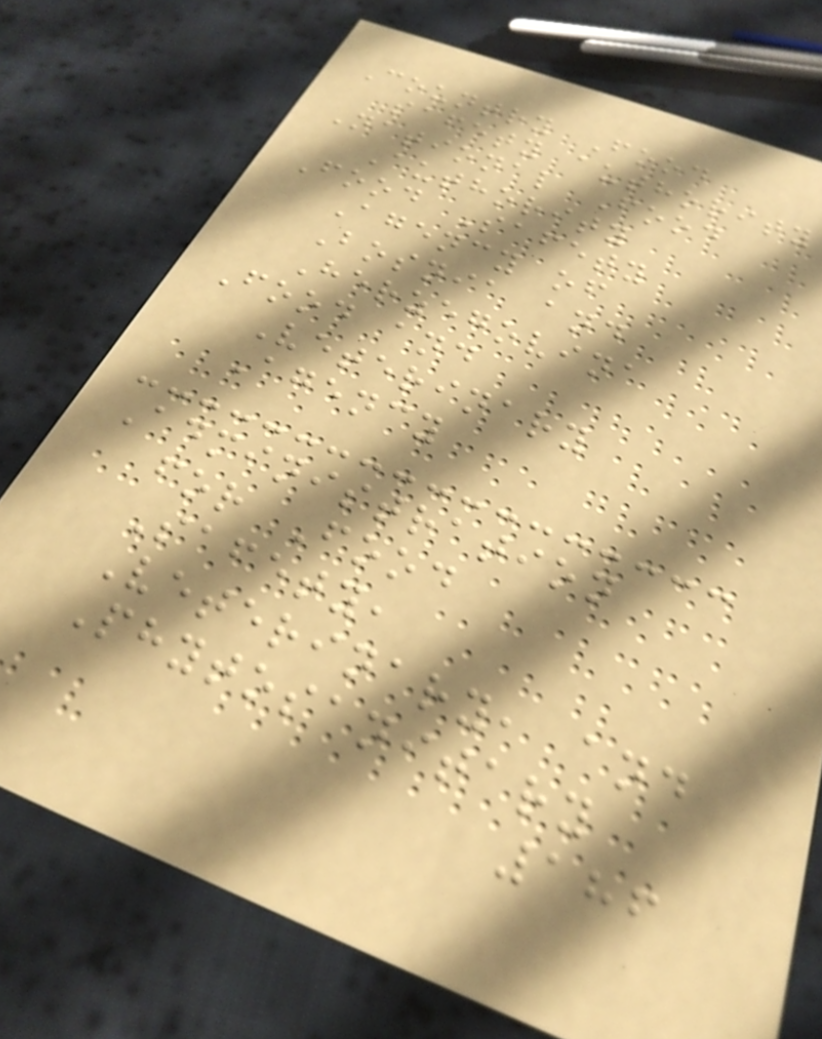Country Food
safety authority
National Food
Authority
Food Safety
Agency of
Bosnia and
Herzegovina
Food and
Veterinary
Agency
Administration
for Food
Safety,
Veterinary, and
Phytosanitary
186
